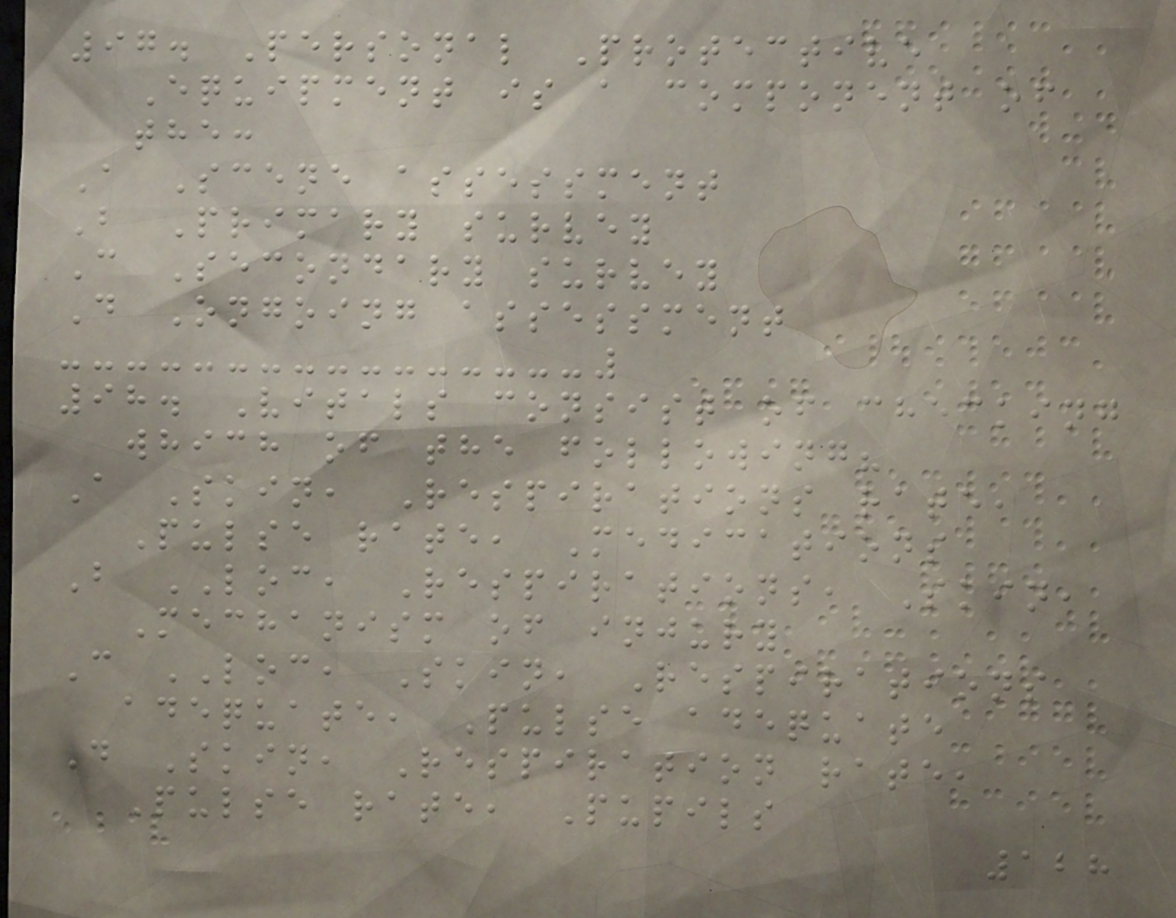97. Personal Protective
Equipment is a component of
the:
A Scene assessment
B Primary survey
C Secondary survey
D Ongoing assessment
98. Vitals consist of checking
which of the following?
A Skin, Respirations rate,
Pulse rate, Medications
B LOC, Respirations, Skin,
Mechanism of injury
C LOC, Skin, Respirations
adequate, Pulse adequate
D Skin, Respiration rate,
Pulse rate, Pupils
128
